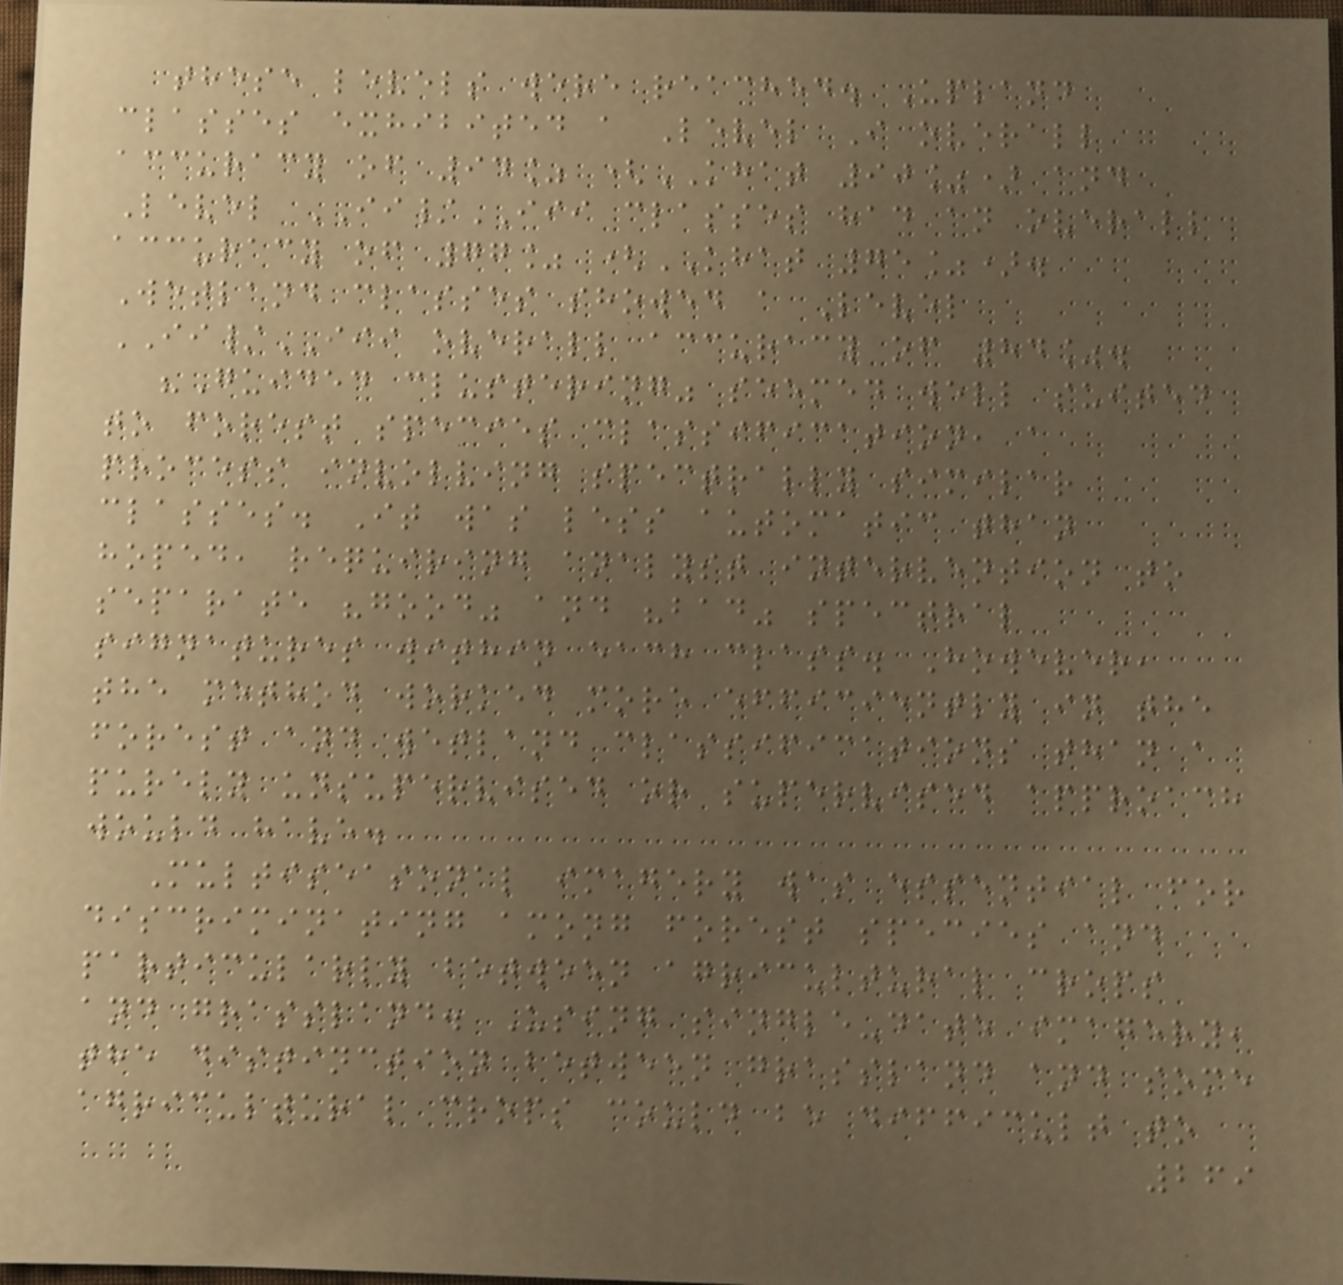these levels were reached. Upland
classes exhibited a Level I overall
accuracy of 94% (KHAT 90%) and
Level II/III classes had an overall
accuracy of 77% (KHAT 75%).
Wetland classes showed a Level
II/III overall accuracy of 84%.
"Guided clustering" seemed well suited
to forest species classification, a
process involving spectrally similar
classes. It was less automatic than
hoped, requiring analyst intervention to
separate "good" and "bad" spectral
signatures within each class. However,
the method worked more efficiently in the
forest and wetland classifications than a
purely unsupervised or supervised approach
would have.
Multiseasonal imagery was essential for
discriminating among forest species and
particularly between agricultural crops
and grassland. Using single-date imagery,
the distinction between grassland and some
agricultural crops could be difficult to
269
